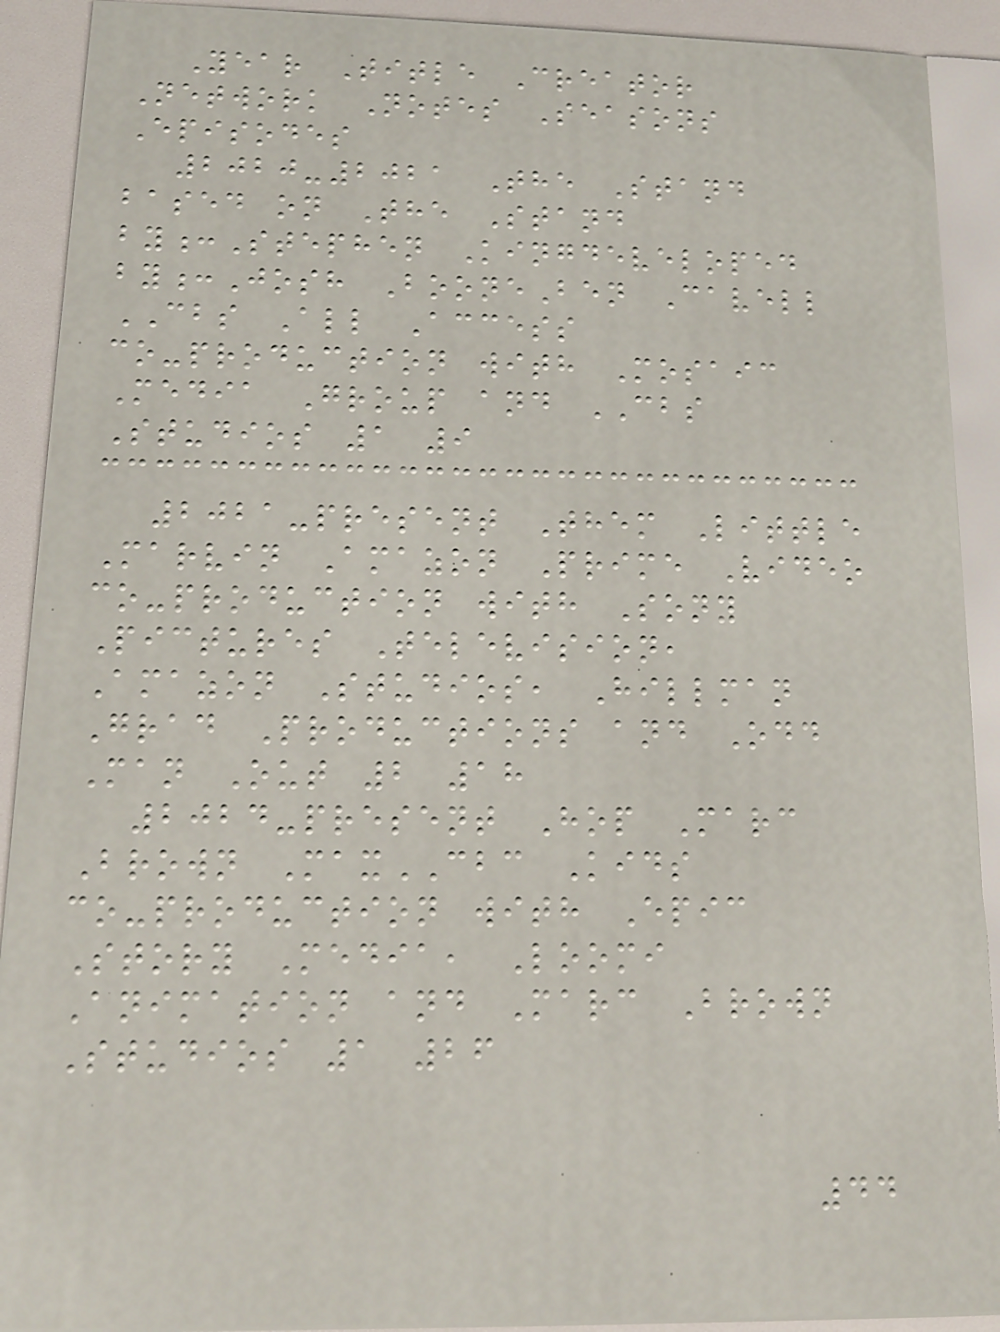Year Title Creator
Network Notes Seasons
Episodes
2020-2021 The Stand
based on The Stand
by:Stephen Kingdeveloped
by:Josh BooneBen Cavell
CBS All Access
co-production with Mosaic
Media Group and CBS
Studios 1 9
2021-present Them Little
Marvin Amazon Prime Video
co-production with Sony
Pictures Television,
Amazon Studios, Hillman
Grad Productions and Odd
Man Out 2 18
2024-present Hop Marc
Brown MaxCBC Kids
co-production with Epic
Story Media, Loomi
Animation and Marc Brown
Studios 1 26
44
